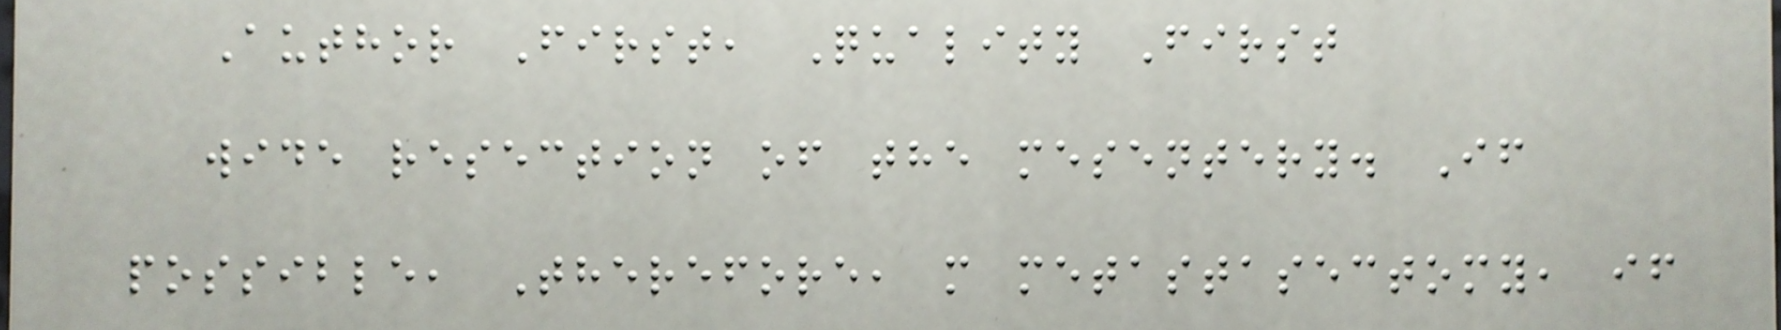Author First, Quality First
wide resection of the mesentery. If
possible, Therefore, m metastasectomy, if
